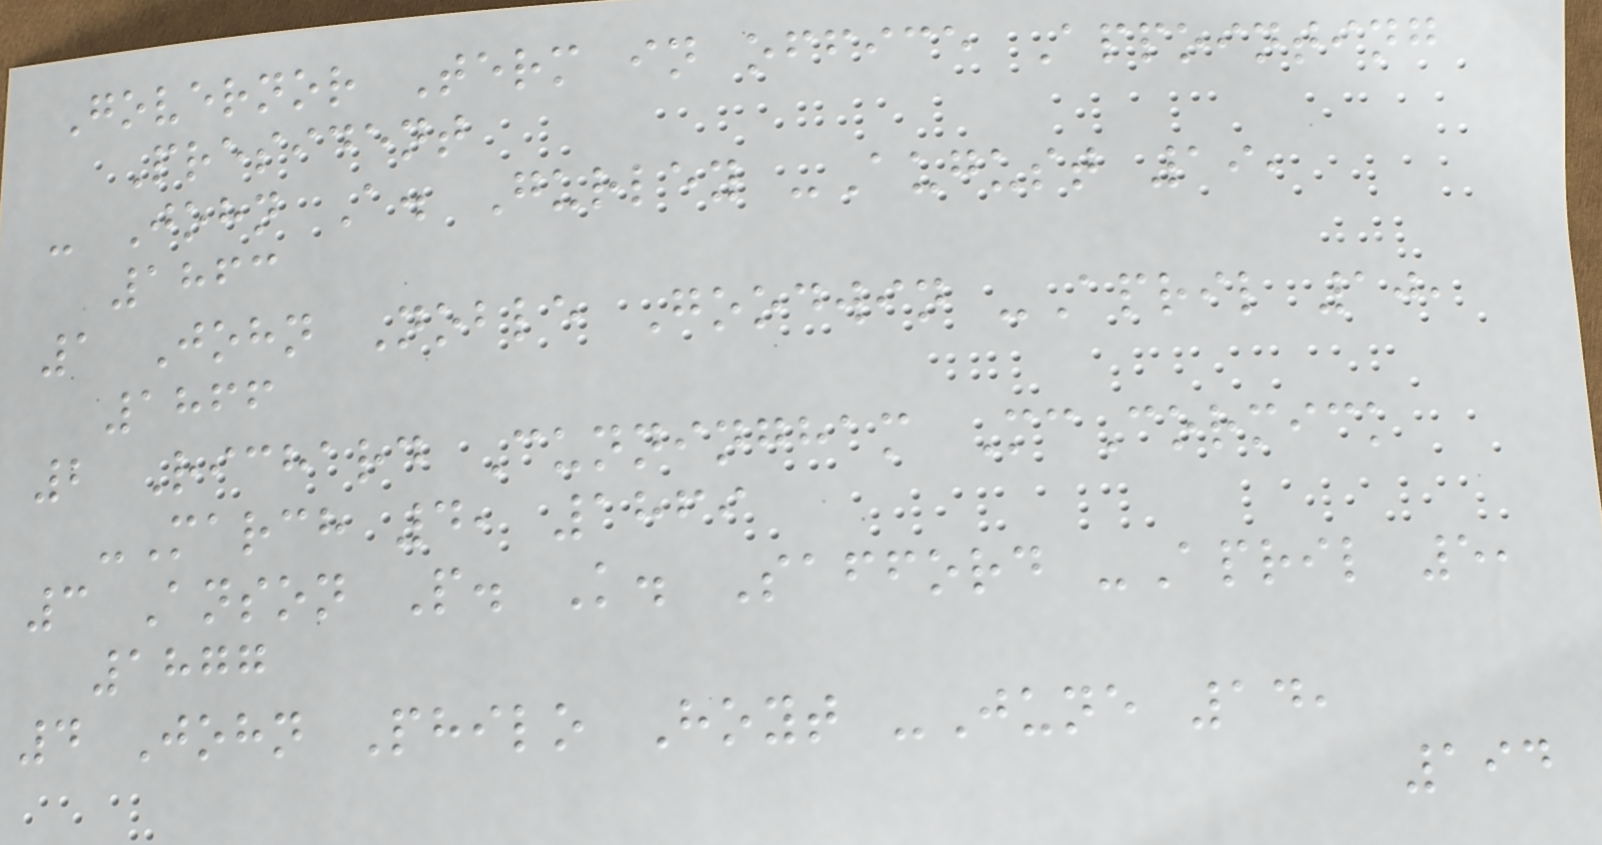Governor Term in office Appointing
President
- John A. Gurley -August 19,
1863
1 John Noble Goodwin -April 10,
1866
2 Richard Cunningham McCormick
-March 4, 1869
3 Anson P. K. Safford -April 5,
1877
4 John Philo Hoyt -June 14,
194
